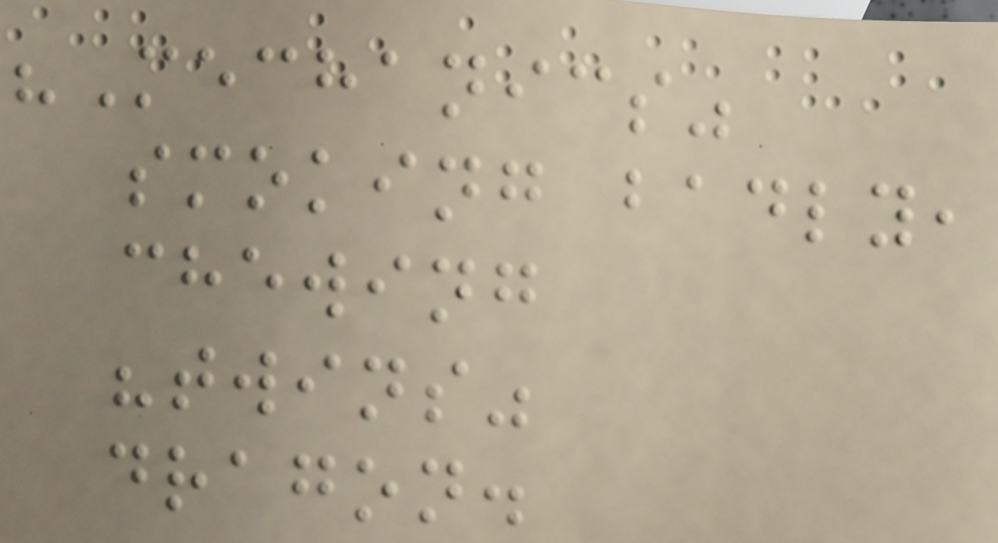"Mechanics"
smoking badly,
chewing
"twins"
dragon.
